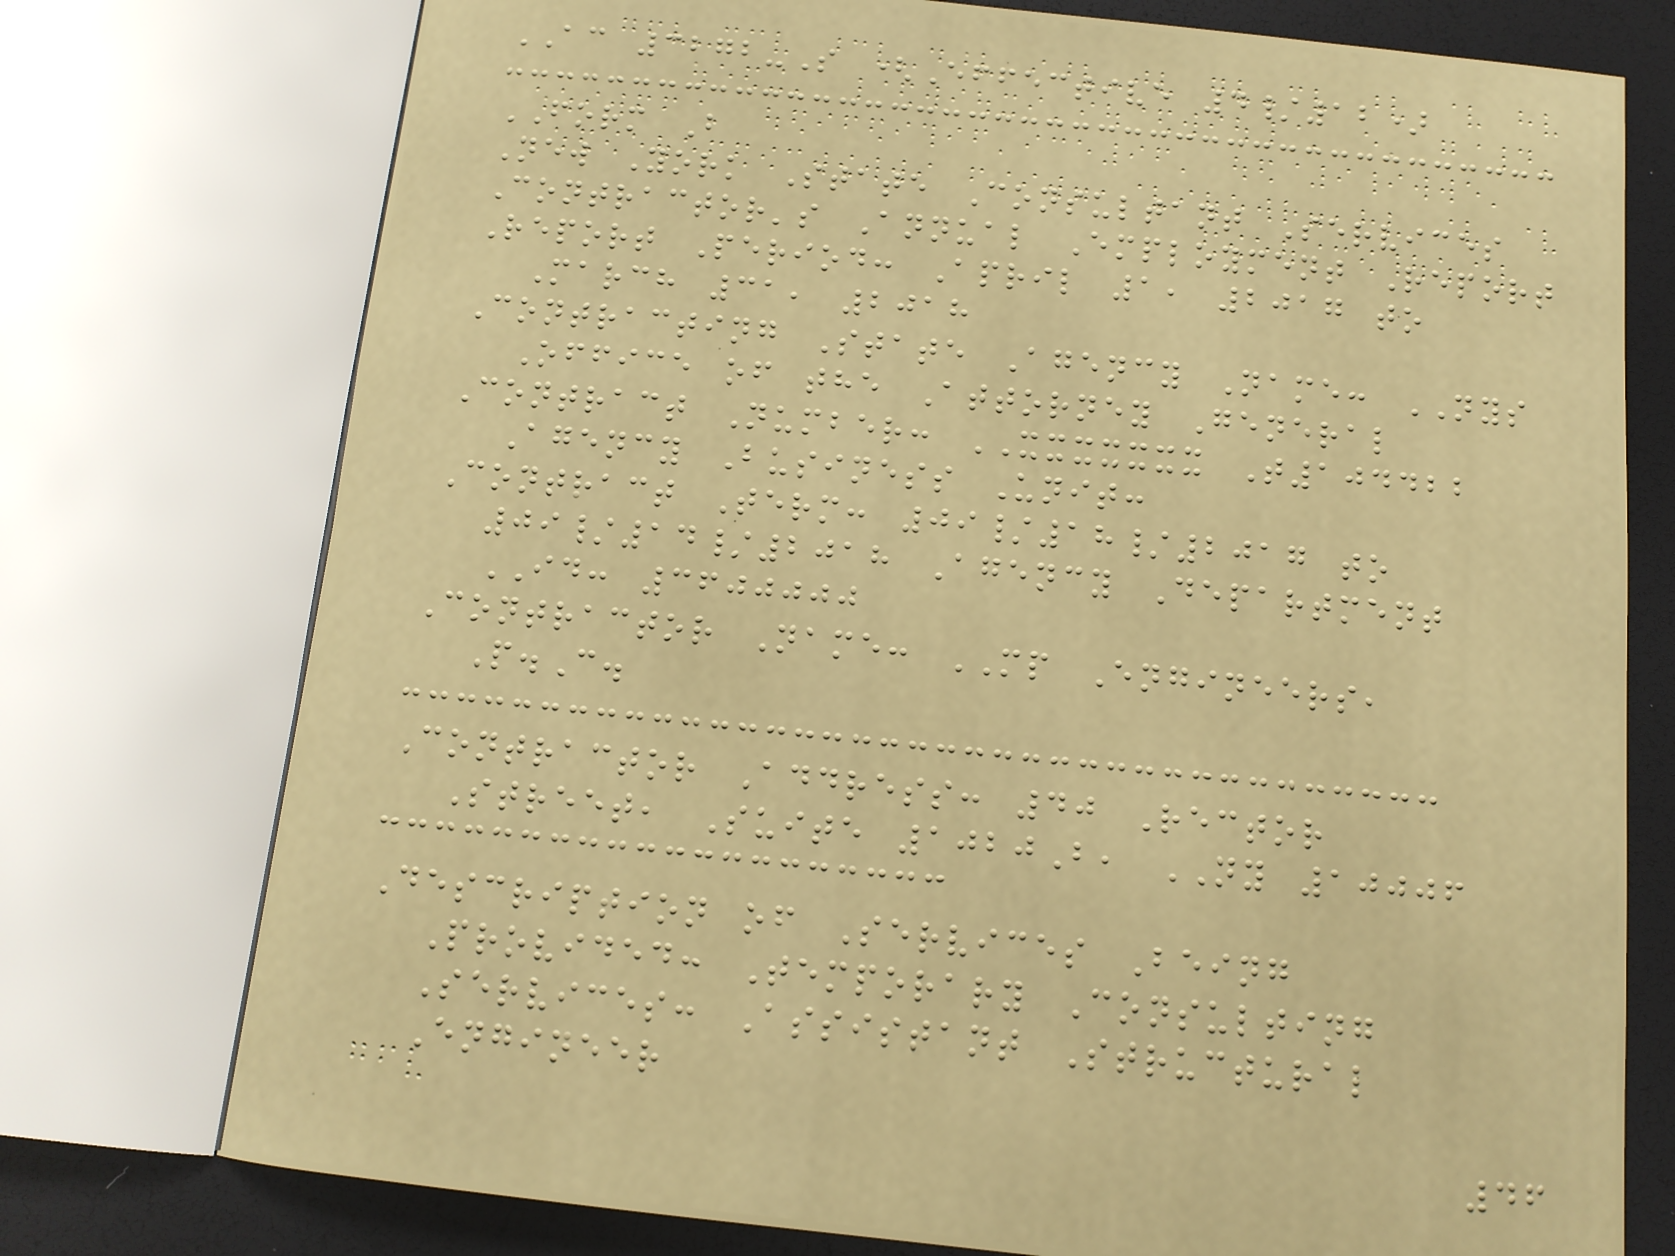AC 3272-S (Effective 4/12)
FORM B
New York State Consultant Services
Contractor's Annual Employment Report
Report Period: April 1, 2017 to
March 31, 2018
Contracting State Agency Name: NYS
Office of the Attorney General
Contract Number: XXXXXXX T104422
Agency Business Unit:
Contract Term: 09/18/2017 to
09/14/2018 Agency Department
ID: 3600000
Contractor Name: MP Engineers,
P.C.
Contractor Address: 40 Rector
Street, Suite 1020B, NY 10006
Description of Services Being
Provided: Temporary Consulting
Services: Assistant Structural
Engineer
46
